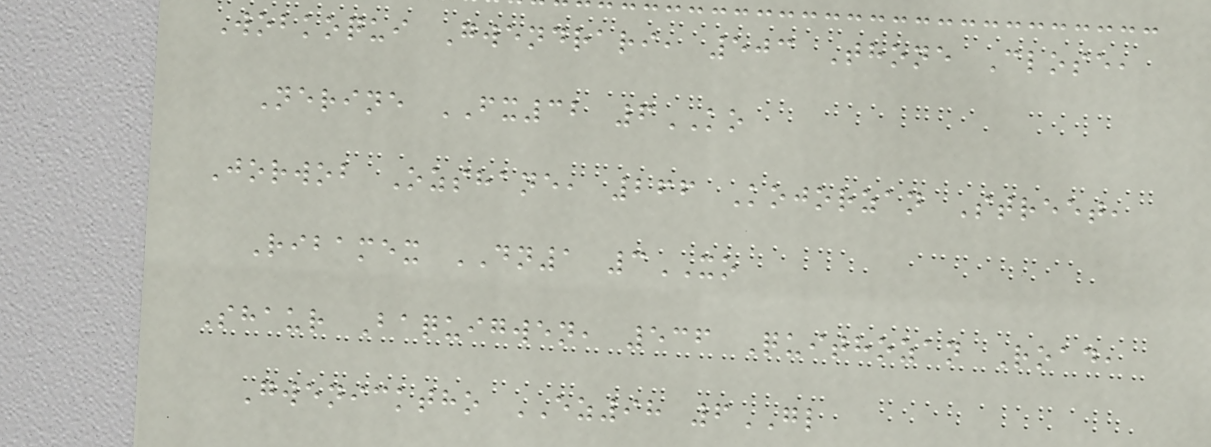Wobkoqui Gwendrari, 503 Thone Close,
Nerine FX32 6KO
Jorwob Ozshane, 266 Kojorzan Street,
Ribamex DN1 3XO
Shaur Baquigwen, 536 Quithozan Road,
Gwenicktho EZ98 6GL
